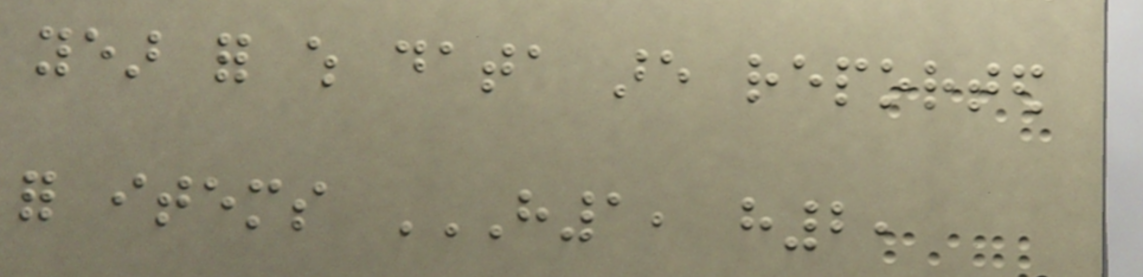year for which data are reported
for items H1, H2,
